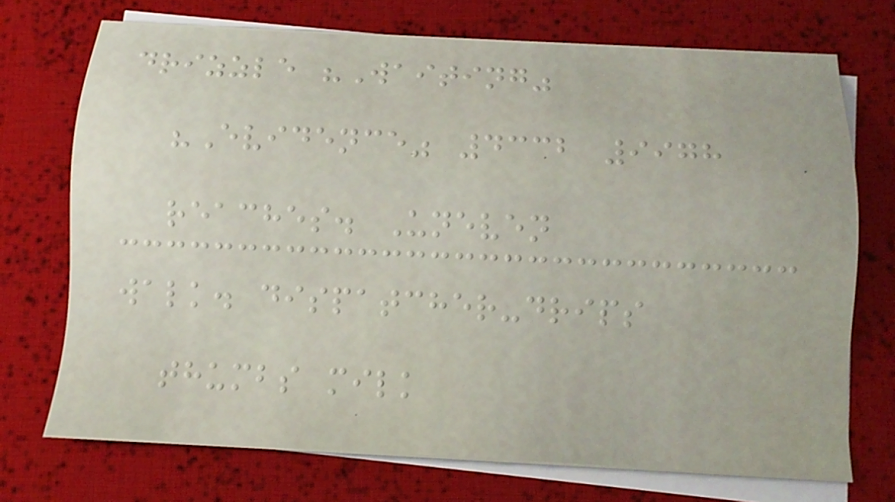drizzle "Waiting"
"Evidence" 4332 9978
reaches. Uneven
walk. dispatcher-drips
thumbs milk
